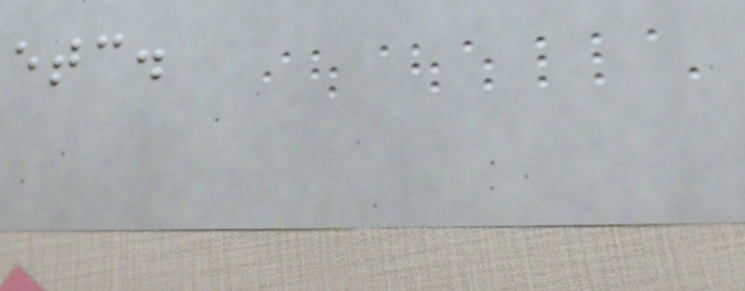etc.
